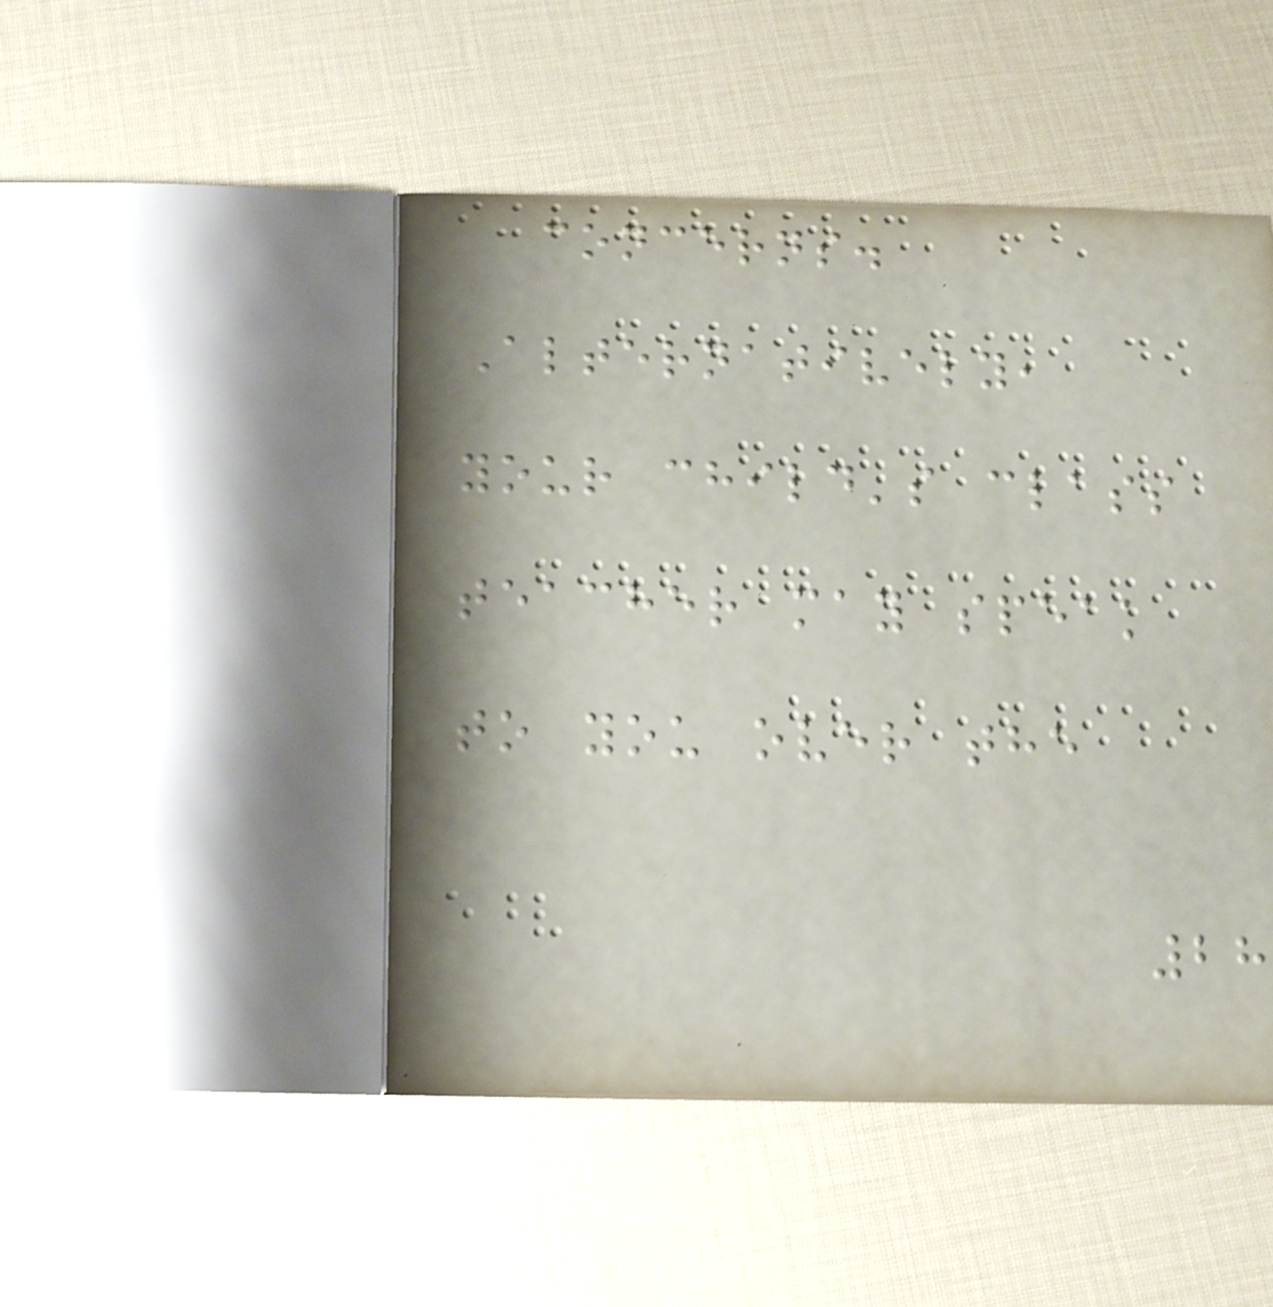concerns.
Alternatively,
your child's class
teacher may speak
to you over the
28
